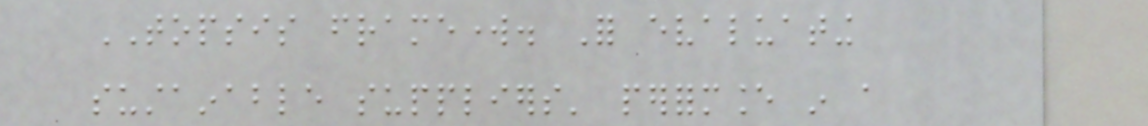TOPSIS framework. For evaluating
sustainable suppliers' performance in a
